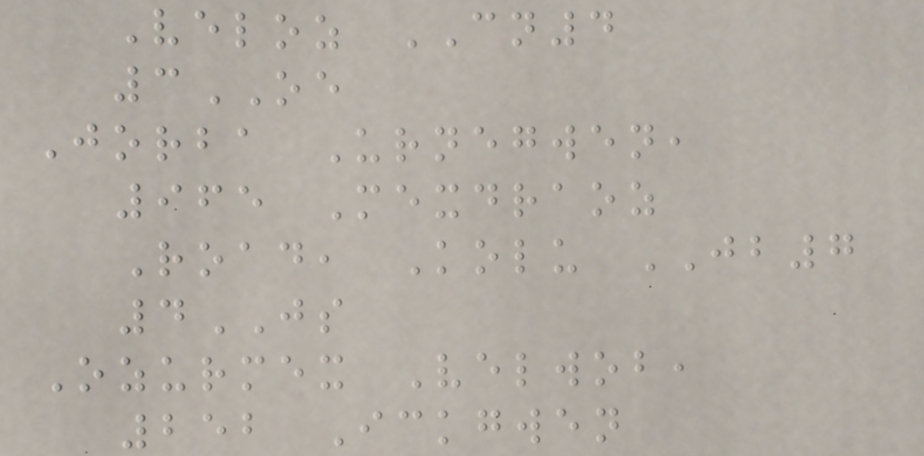Veloz CN4
3OE
Jorba Urnegwen,
965 Mexdraoz
Road, Kolu JB7
4JS
Ozurmex Velwob,
252 Ickgwen
